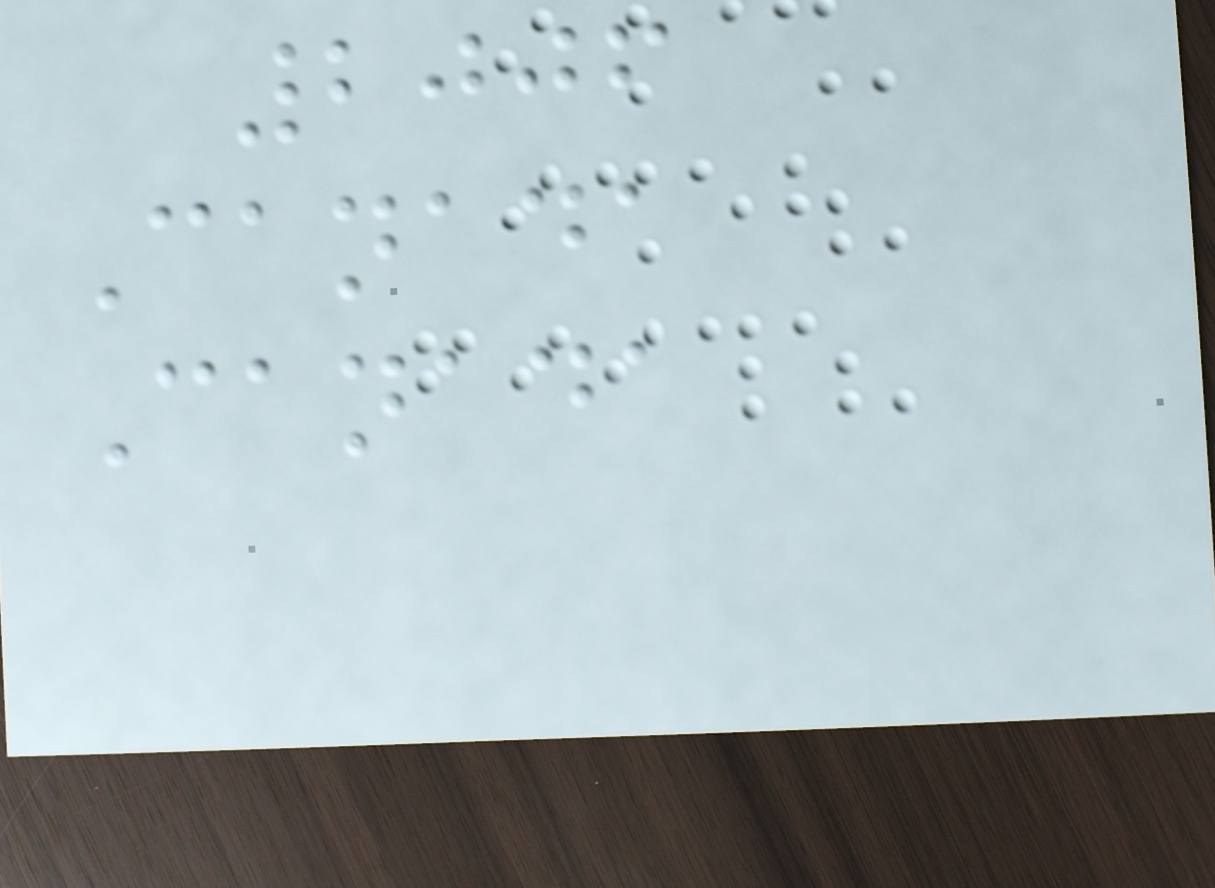2006
Canada
Canada
